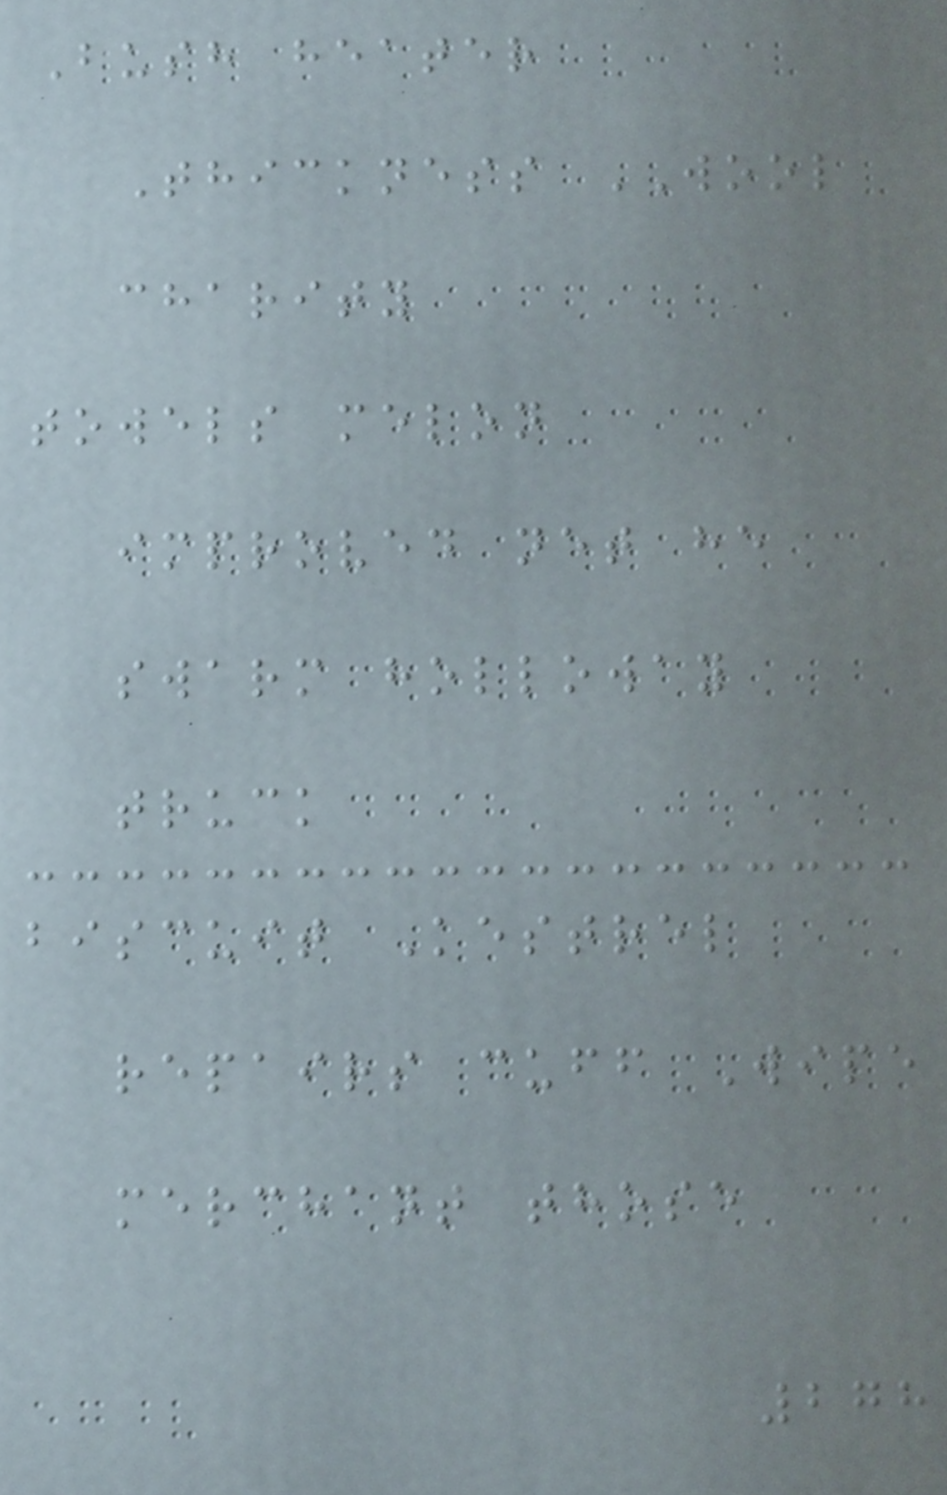Bush heater
Thickness WOOL
charity
towels melon
improved net he
swarm holloway
truck
biscuit Kestrel
repairs cuff Wipe
merchant those
278
